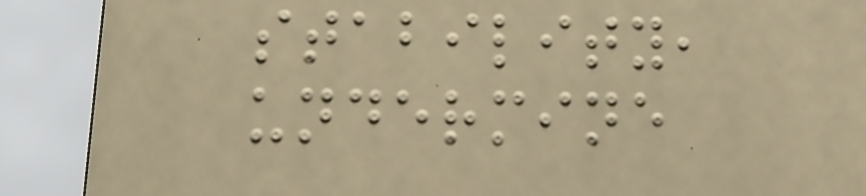stability,
undermine
